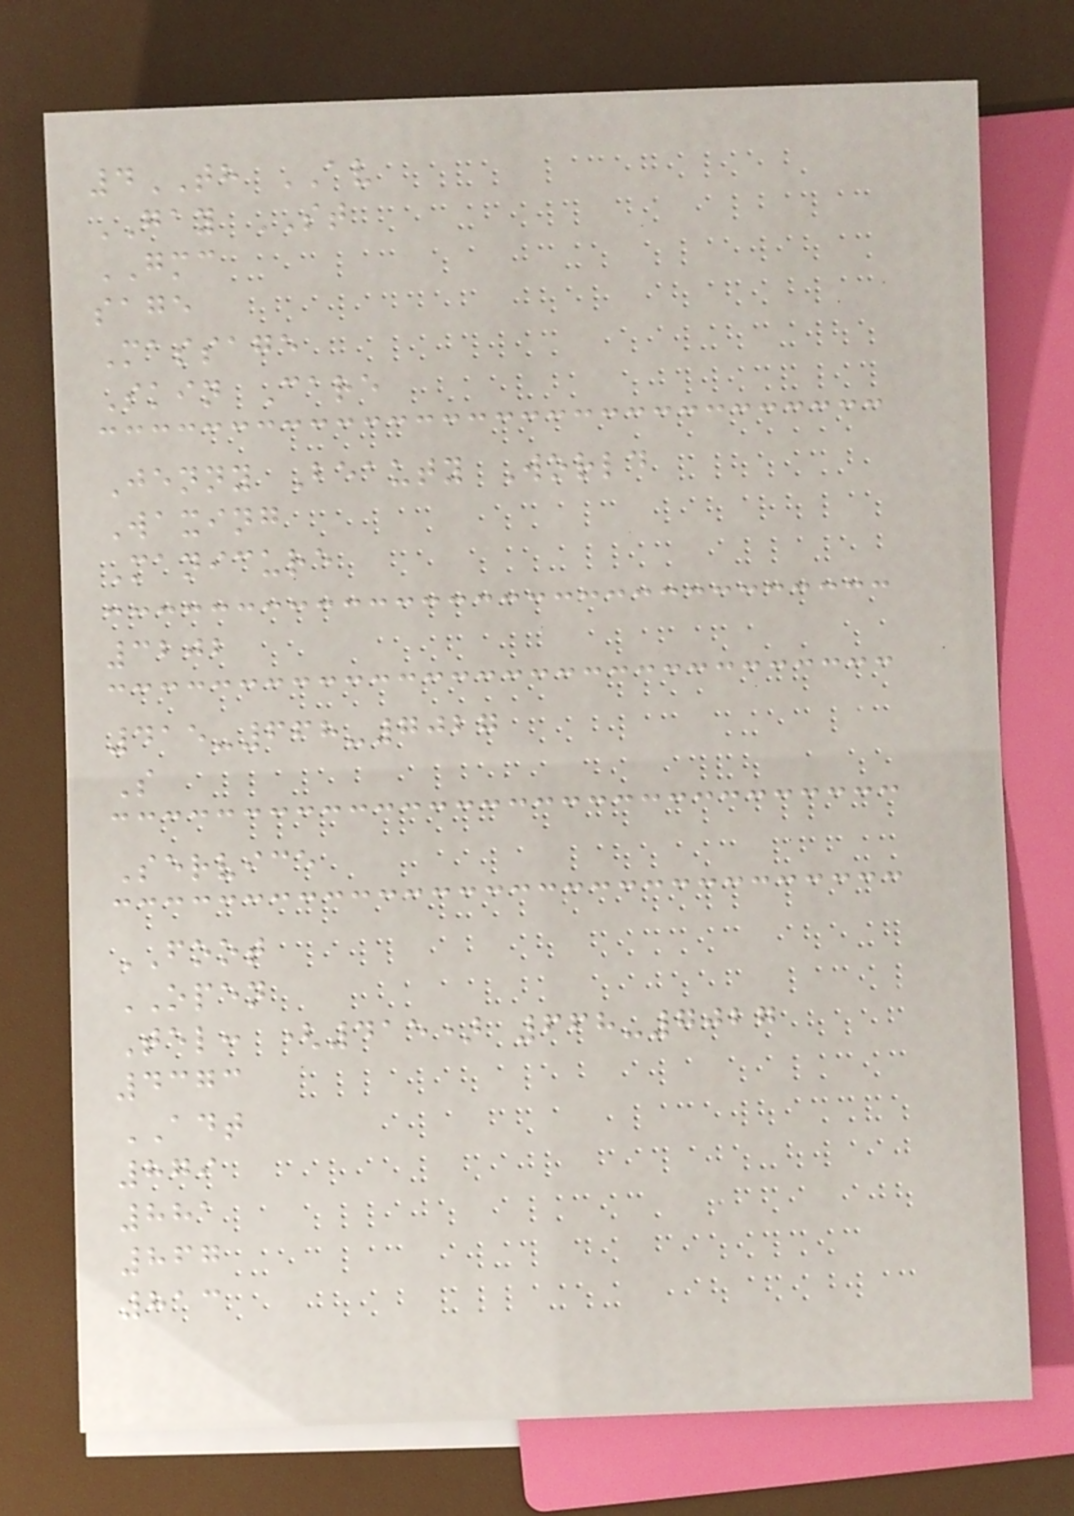4TH AV
GAY ST
GMC
sage
Massage
Skin Care
Jenny Beauty World
Waxing
Manicure
3202
415-668-7027
S
Service
FOOT
OPEN
Tel: (415) 668-7027
4373
ADT
879
881
867
813
